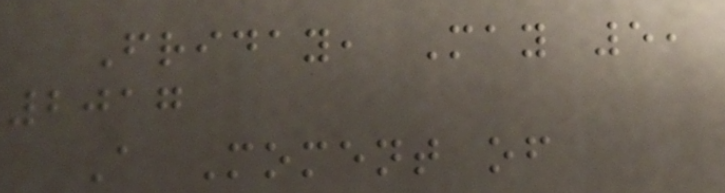Friday, May 5,
2017
A Moment of
